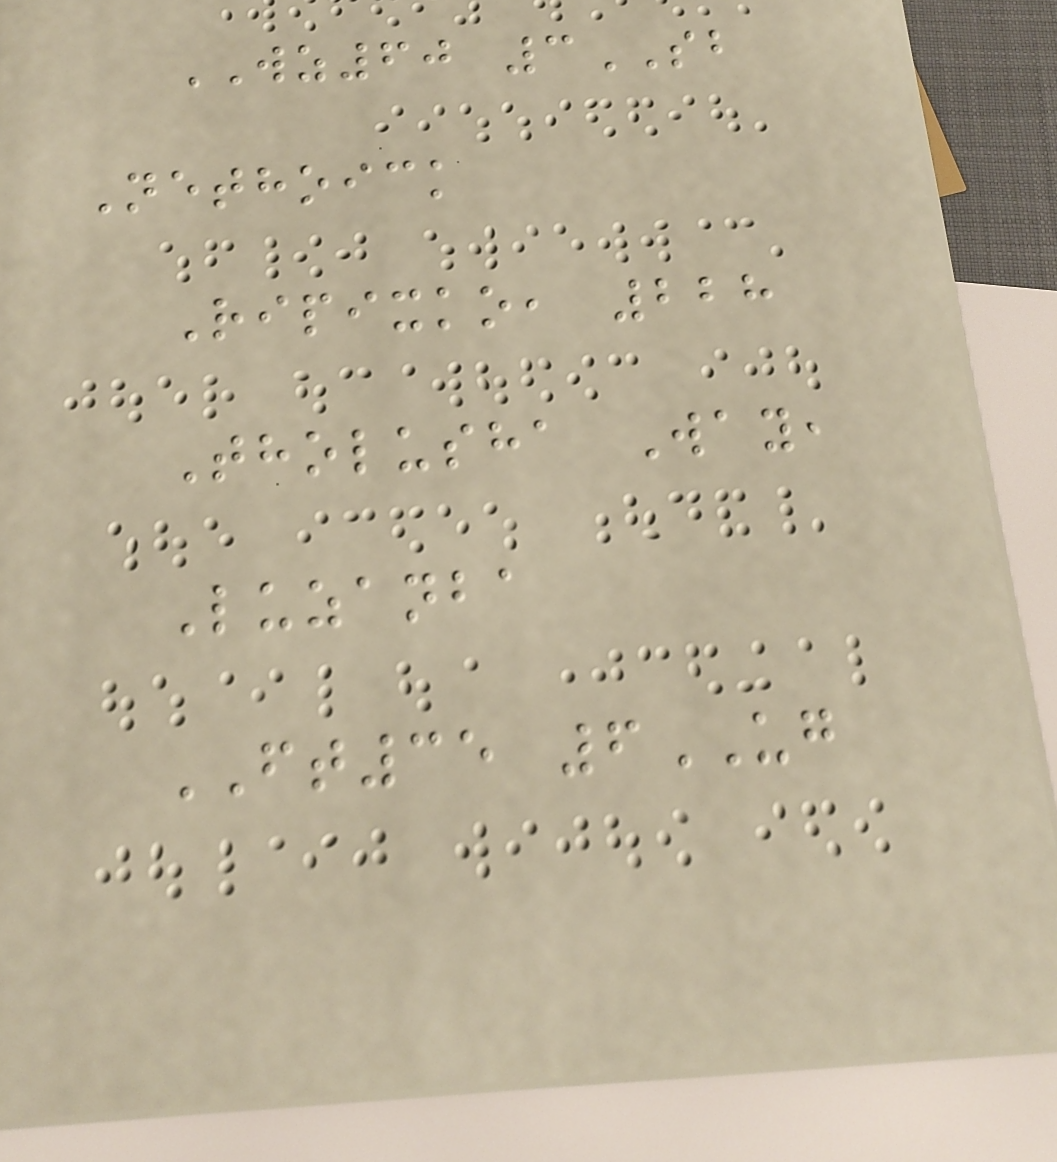WZ60 3SB
Nethoick
Ripixko, 228
Tholusha Way,
Luzanba
FT35 6UG
